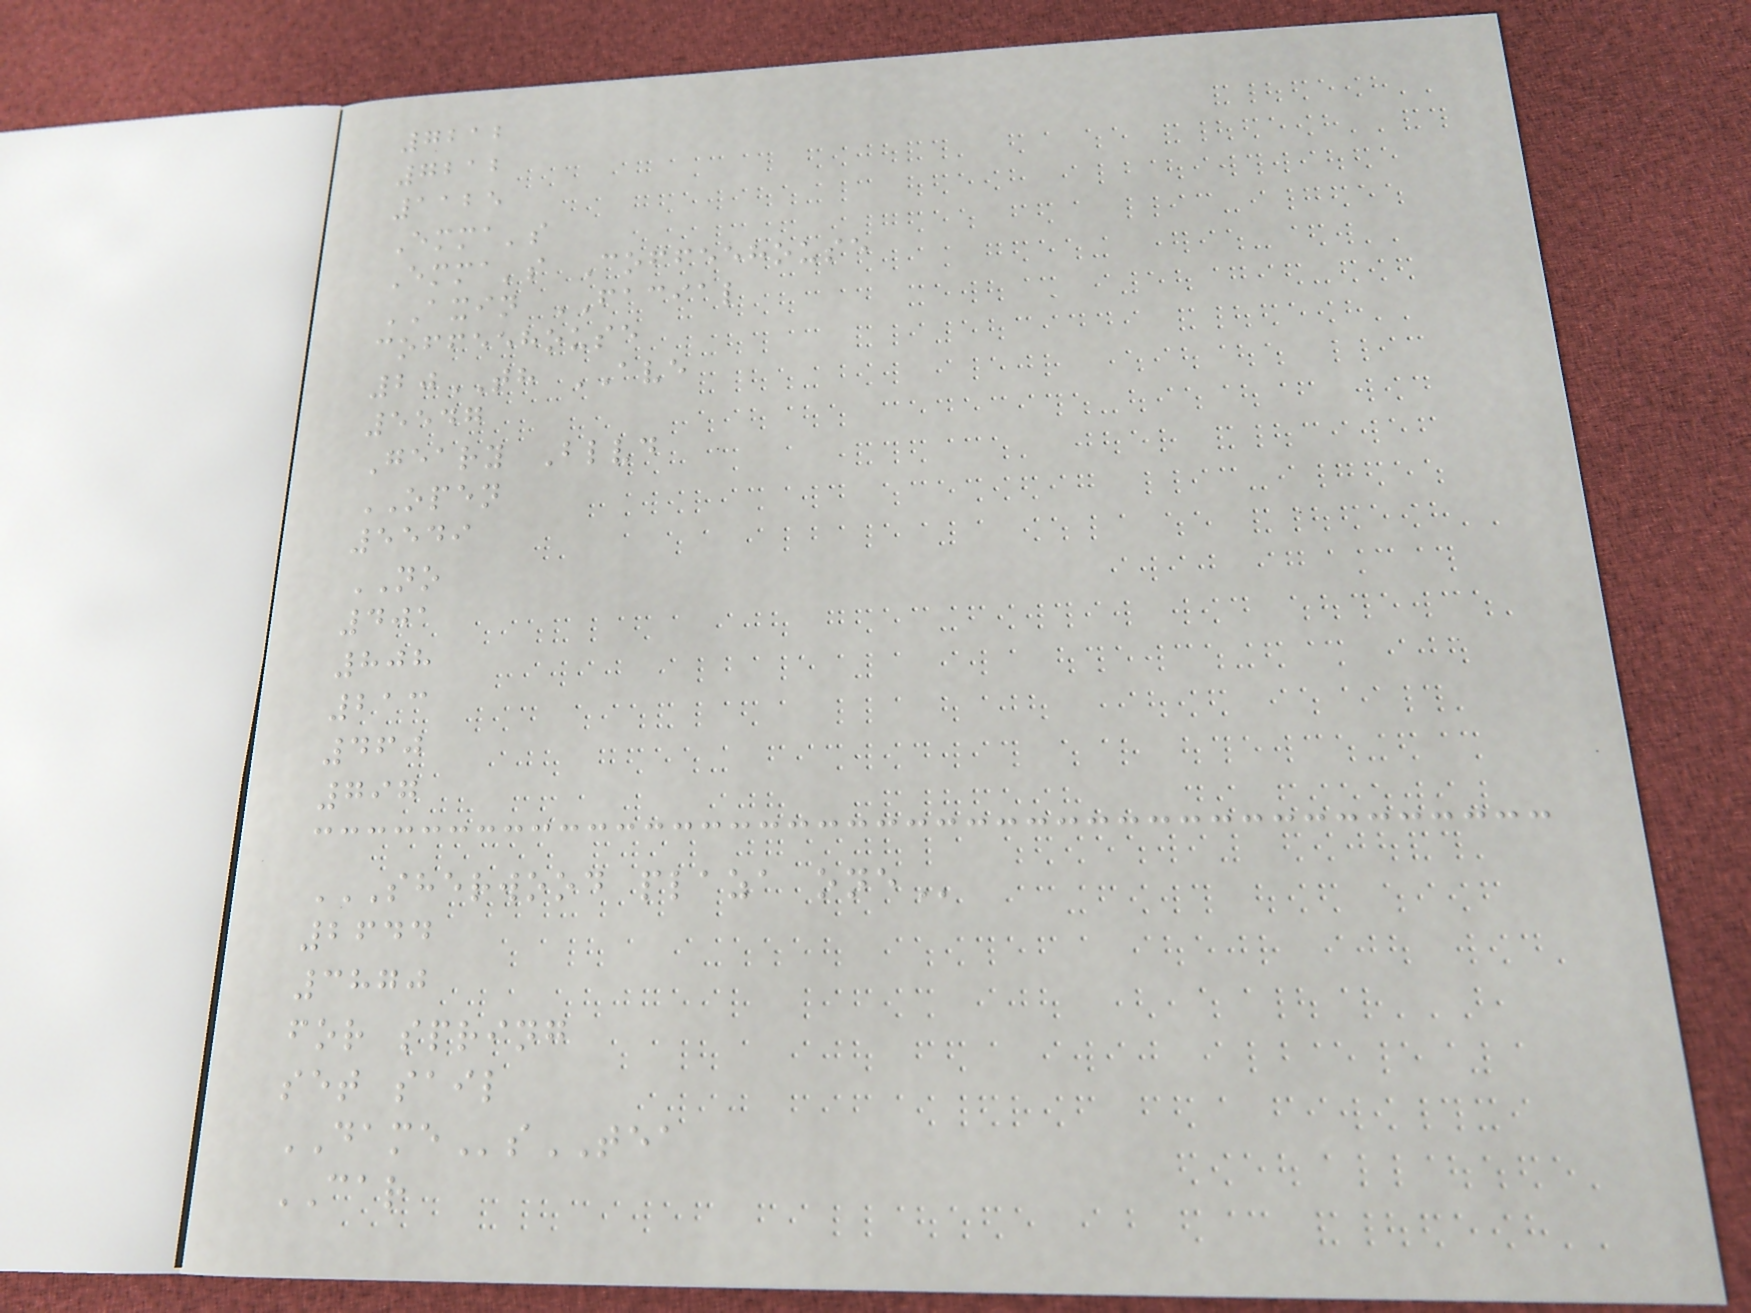7212
7212
1125
Emma's
Emma's Coffeehouse
AXIN FACIAL
coffeehouse
20TH AVE
5547
Geary Blvd
OPEN
5549
NO
401
808
213
460
797
SHERWOOD PLAZA ONE
2644
3870
for spring
set sail
DAMEsTEA
CAR
